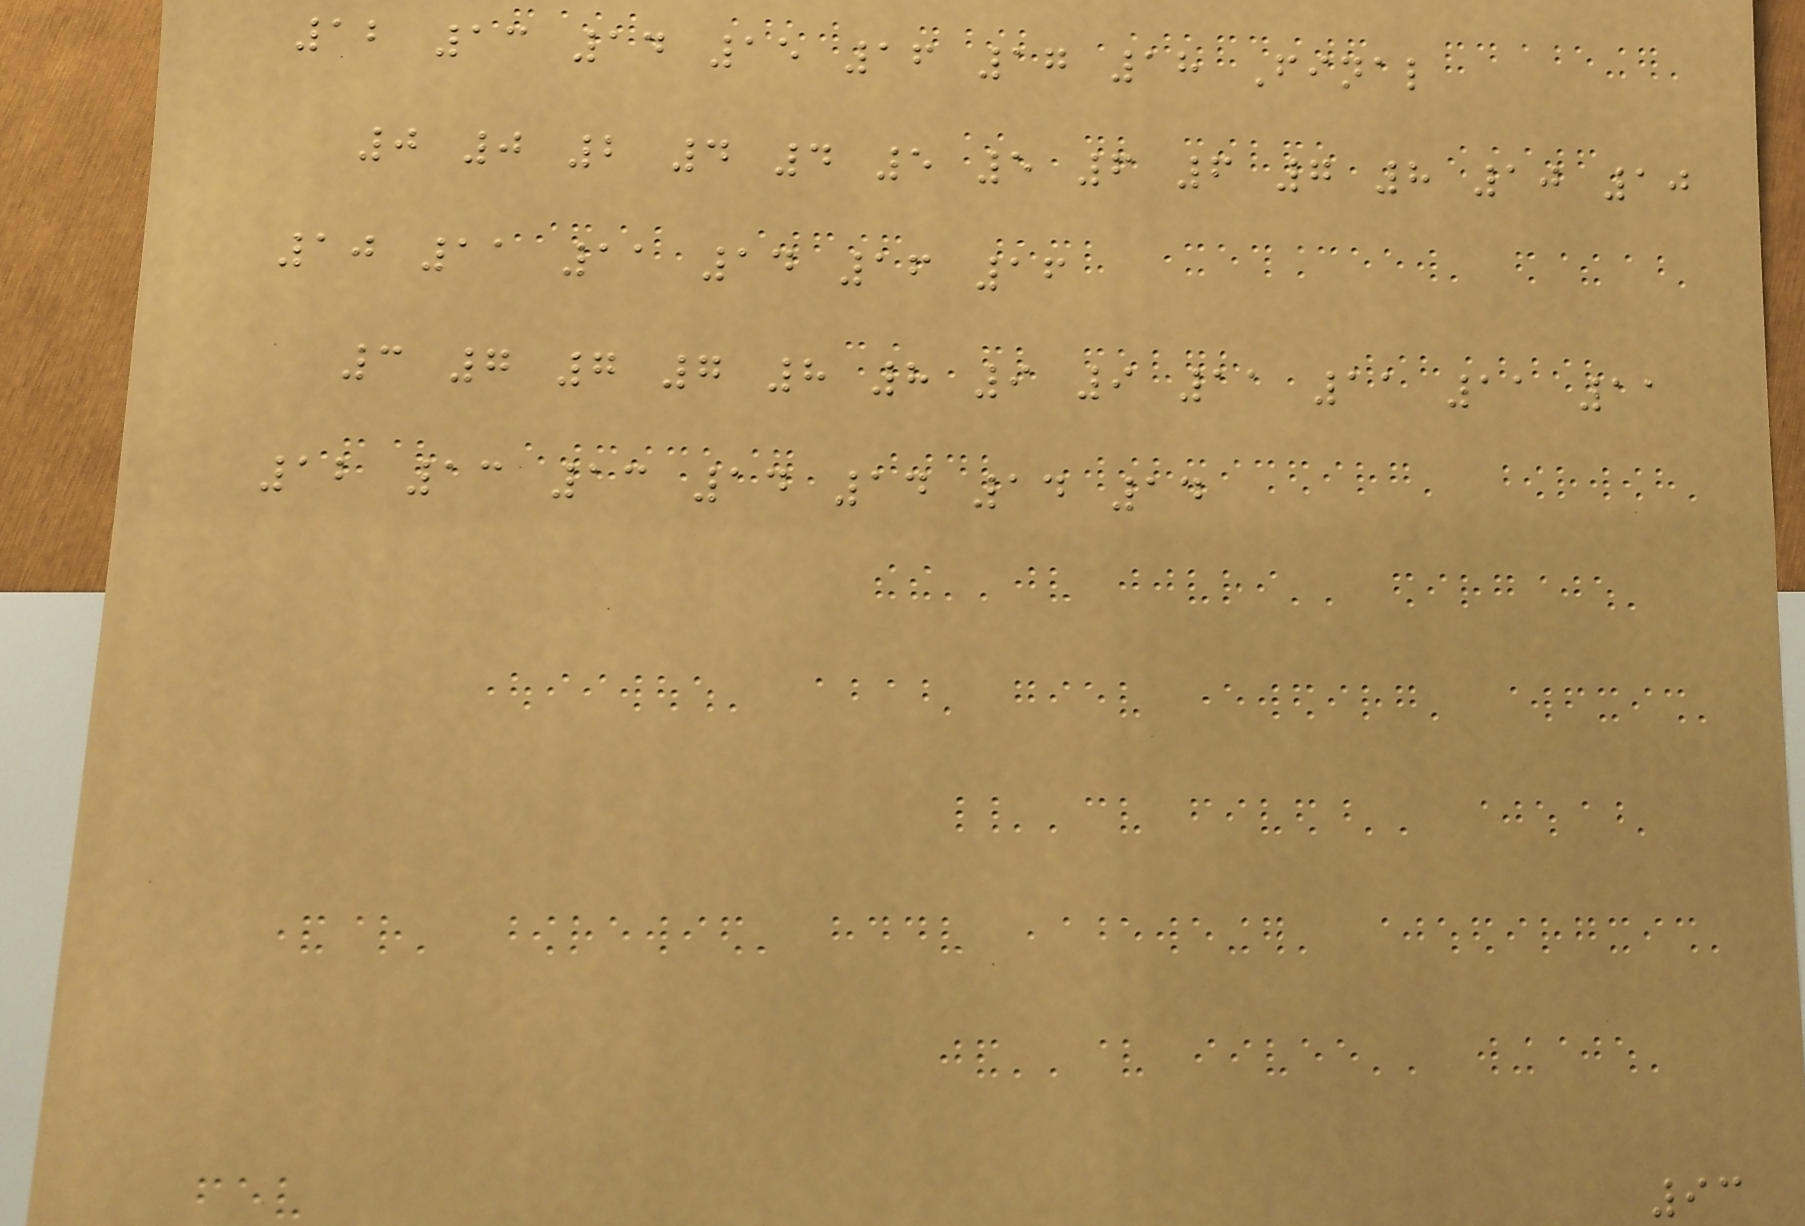12 13 14 15 16 17 18 Final
0 0 2 4 4 5 5 6 6 7 8 10 10
10 11 11 14 16 16
3 7 7 7 8 8 9 9 11 11 11 11
12 13 13 14 14 14 14
93
